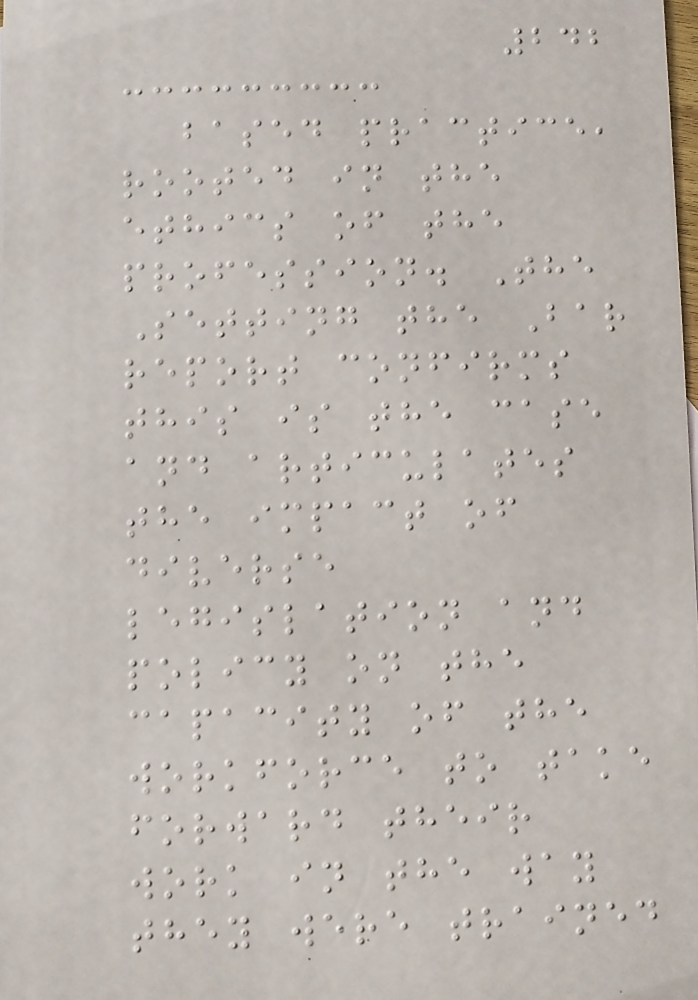242
based practice,
rooted in the
ethics of the
profession. The
Setting the Bar
report confirms
this is the case
and articulates
the impact of
diverse
legislation and
policy on the
capacity of the
workforce to take
forward their
work in the way
they were trained
